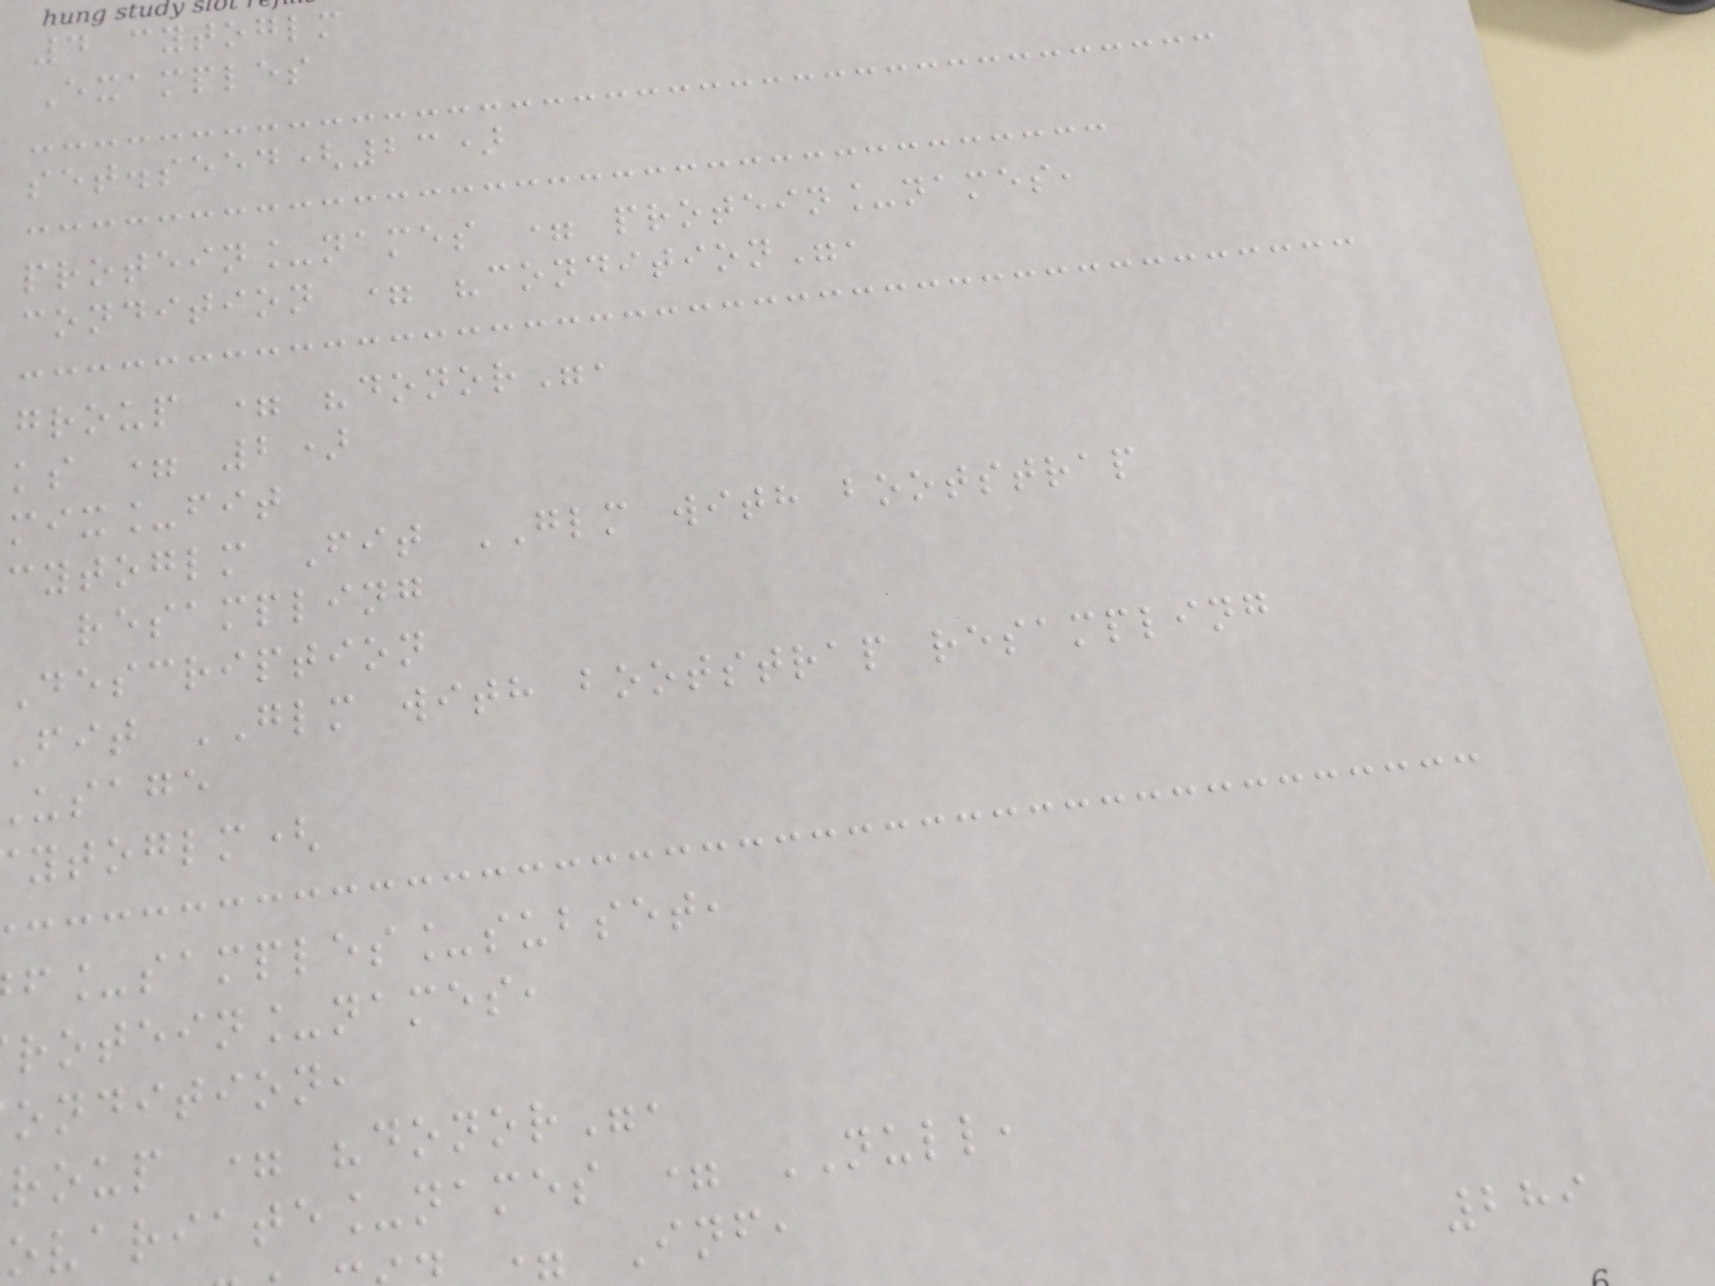4 cytoglm
Examples
set.seed(23)
protein_names = protein_names,
condition = "condition",
group = "donor",
ks = 2)
mix_fit
cytoglm Fit GLM with bootstrap
resampling
Description
fit GLM with bootstrap resampling
usage
ytoglm(
f_samples_subset,
rotein_names,
ondition,
roup = "donor",
ovariate_names = NULL,
289
